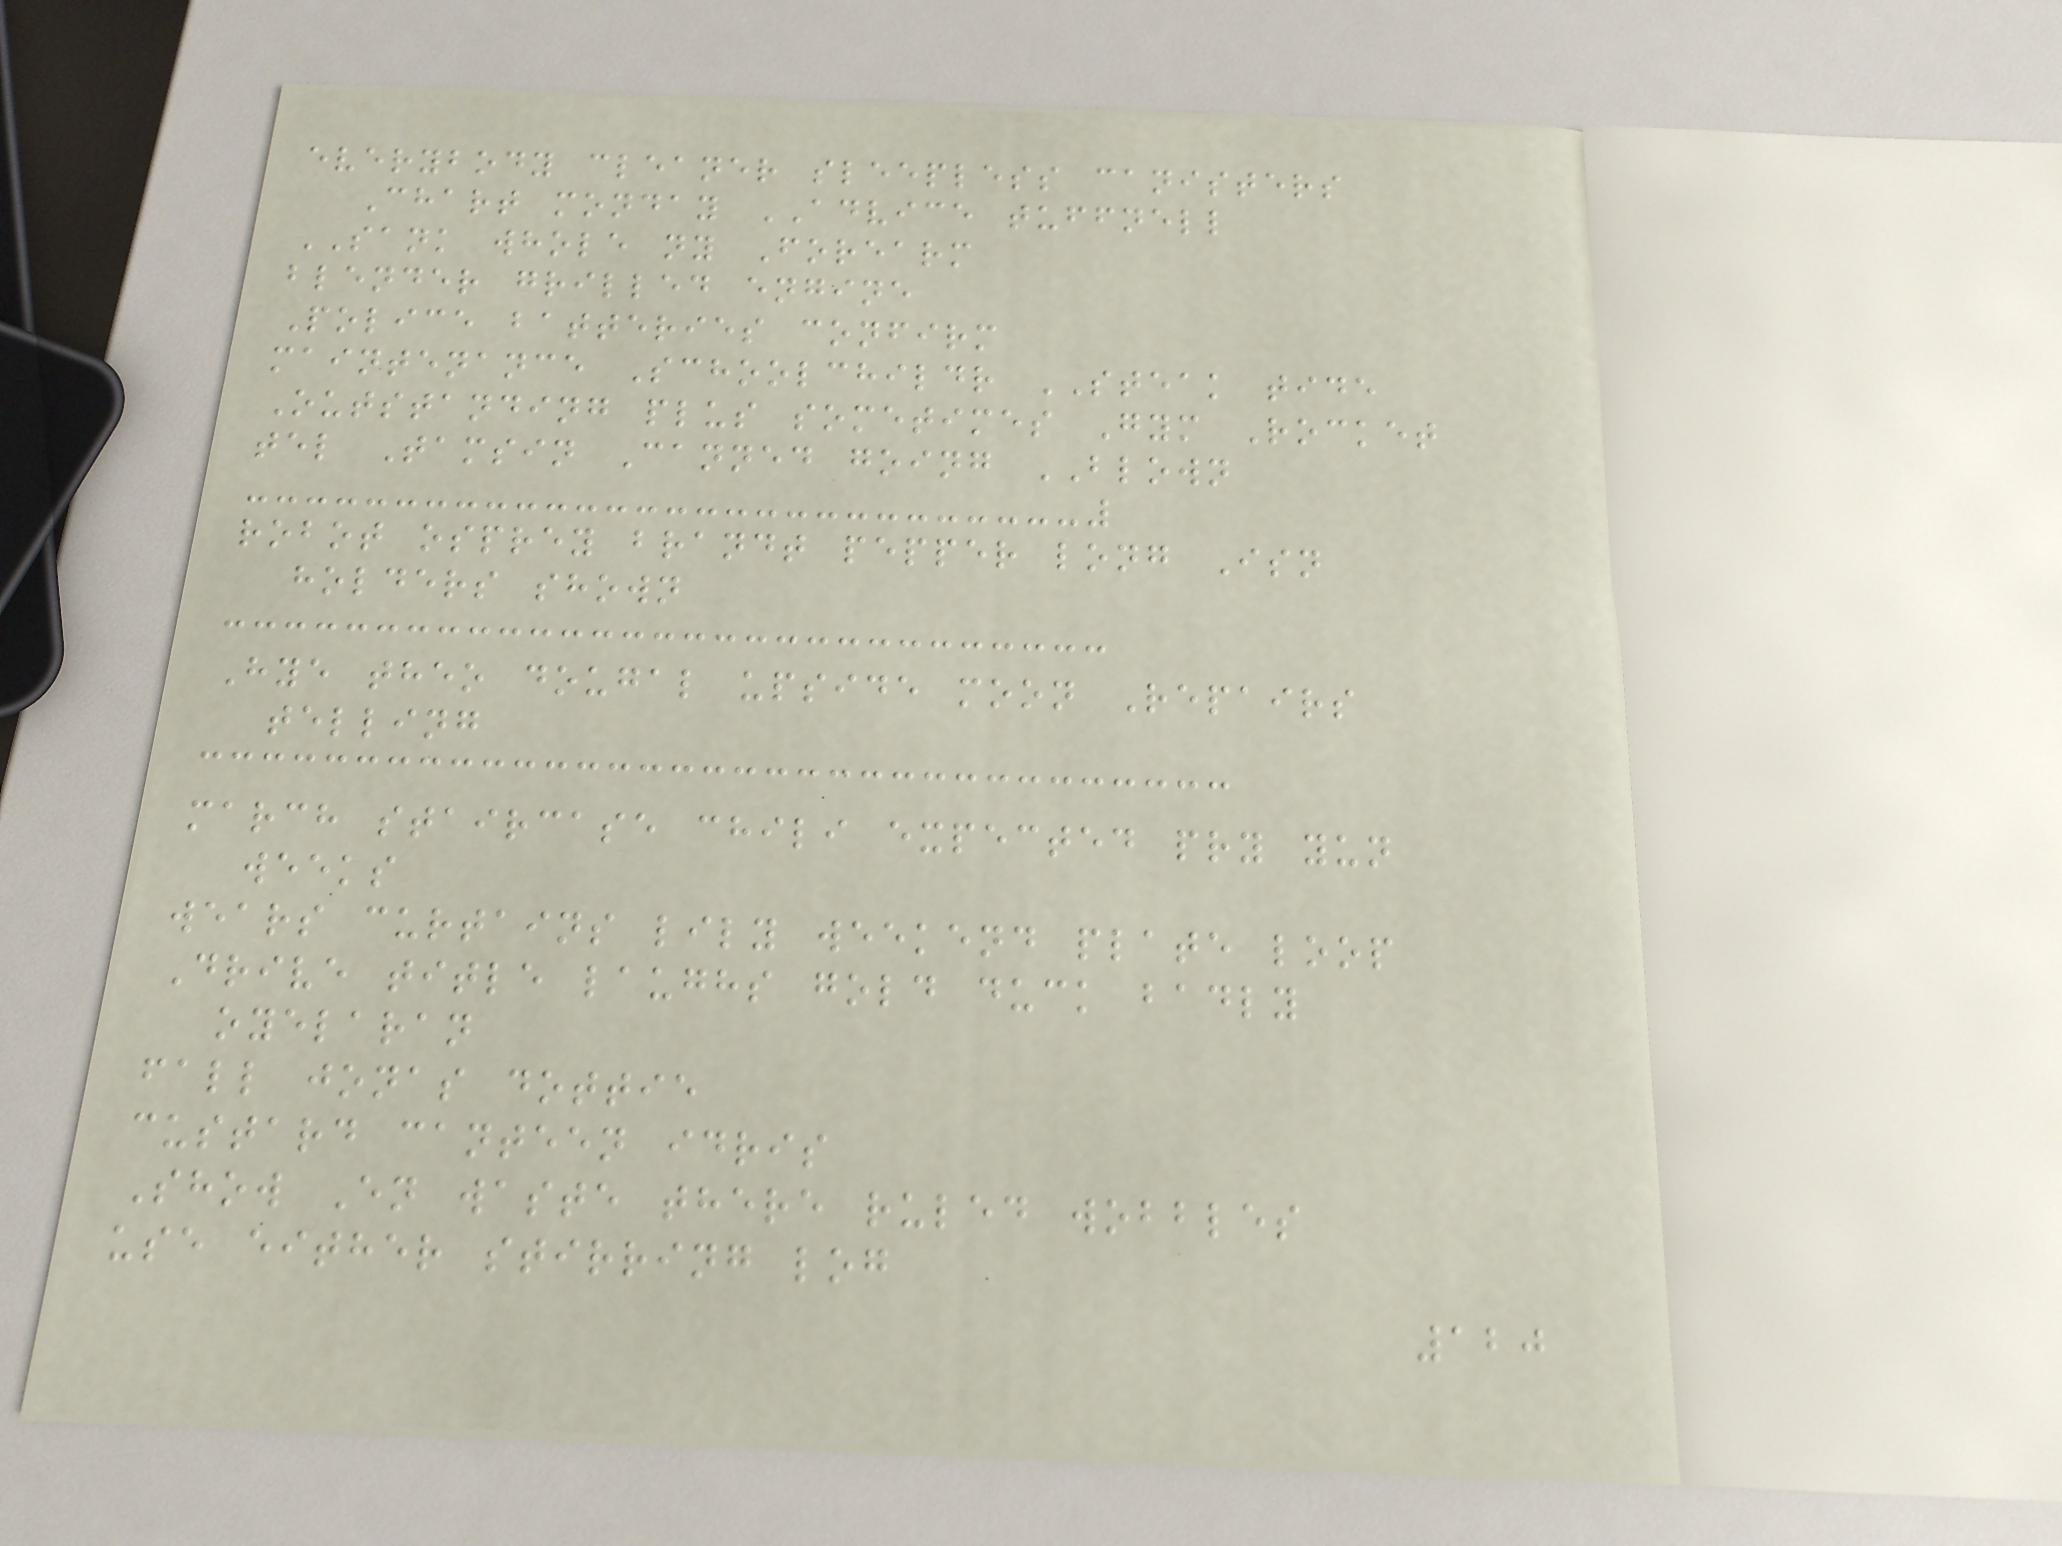everybody cleaner sleepless canisters
Chart monday ADVICE tuffnell
SANK whole ny Forearm
blender grilled engine
Police batteries confirm
maintenance Schoolchildr STEAK tide
Outstanding plus sometimes Gym Rocket
tel Tamsin Canned going BLOWN
robot osprey brandt pepper long Isn
holders shown
Hye theo dougal upside moon Repairs
telling
march staircase chili expected pry yun
weeks
wears curtains lily weekend plate loop
Drive title laughs gold duck badly
oyelaran
fall jonas dottie
custard canteen idris
Show En waste there ruled wobbles
use either stirring log
120
